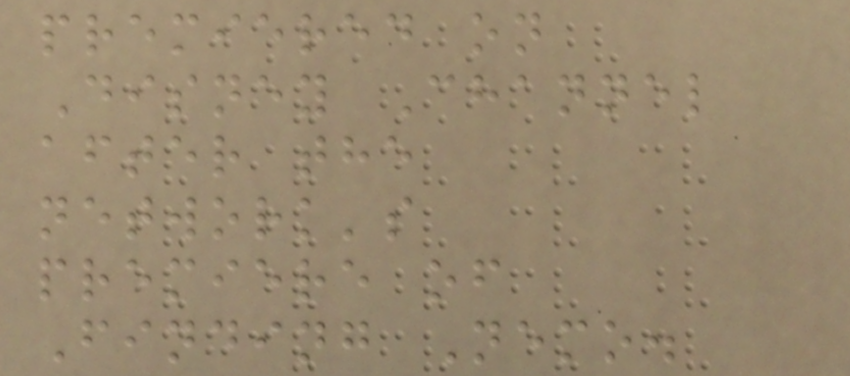premiered on
Disney Channel
after the
network's
premiere of
Finding Nemo.
